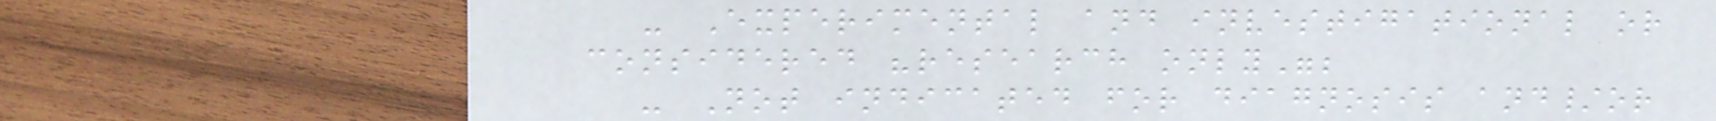- Experimental and investigational or
considered "research only";
- Not indicated for diagnosis and/or
